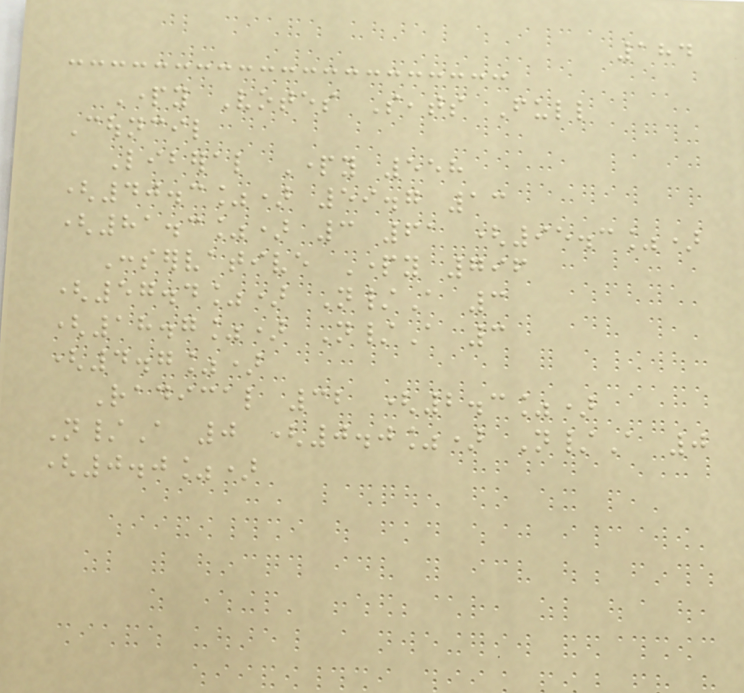184
Party Votes Seats Full
Council
Liberal Party 558
(40.3%) 59.7 13
(81.3%) 3 61 (95.3%)
Conservative Party 796
(57.4%) N/A 3
(18.7%) N/A 3
(4.7%)
Radical 32 (2.3%)
N/A 0 (0.0%) N/A 0
(0.0%)
